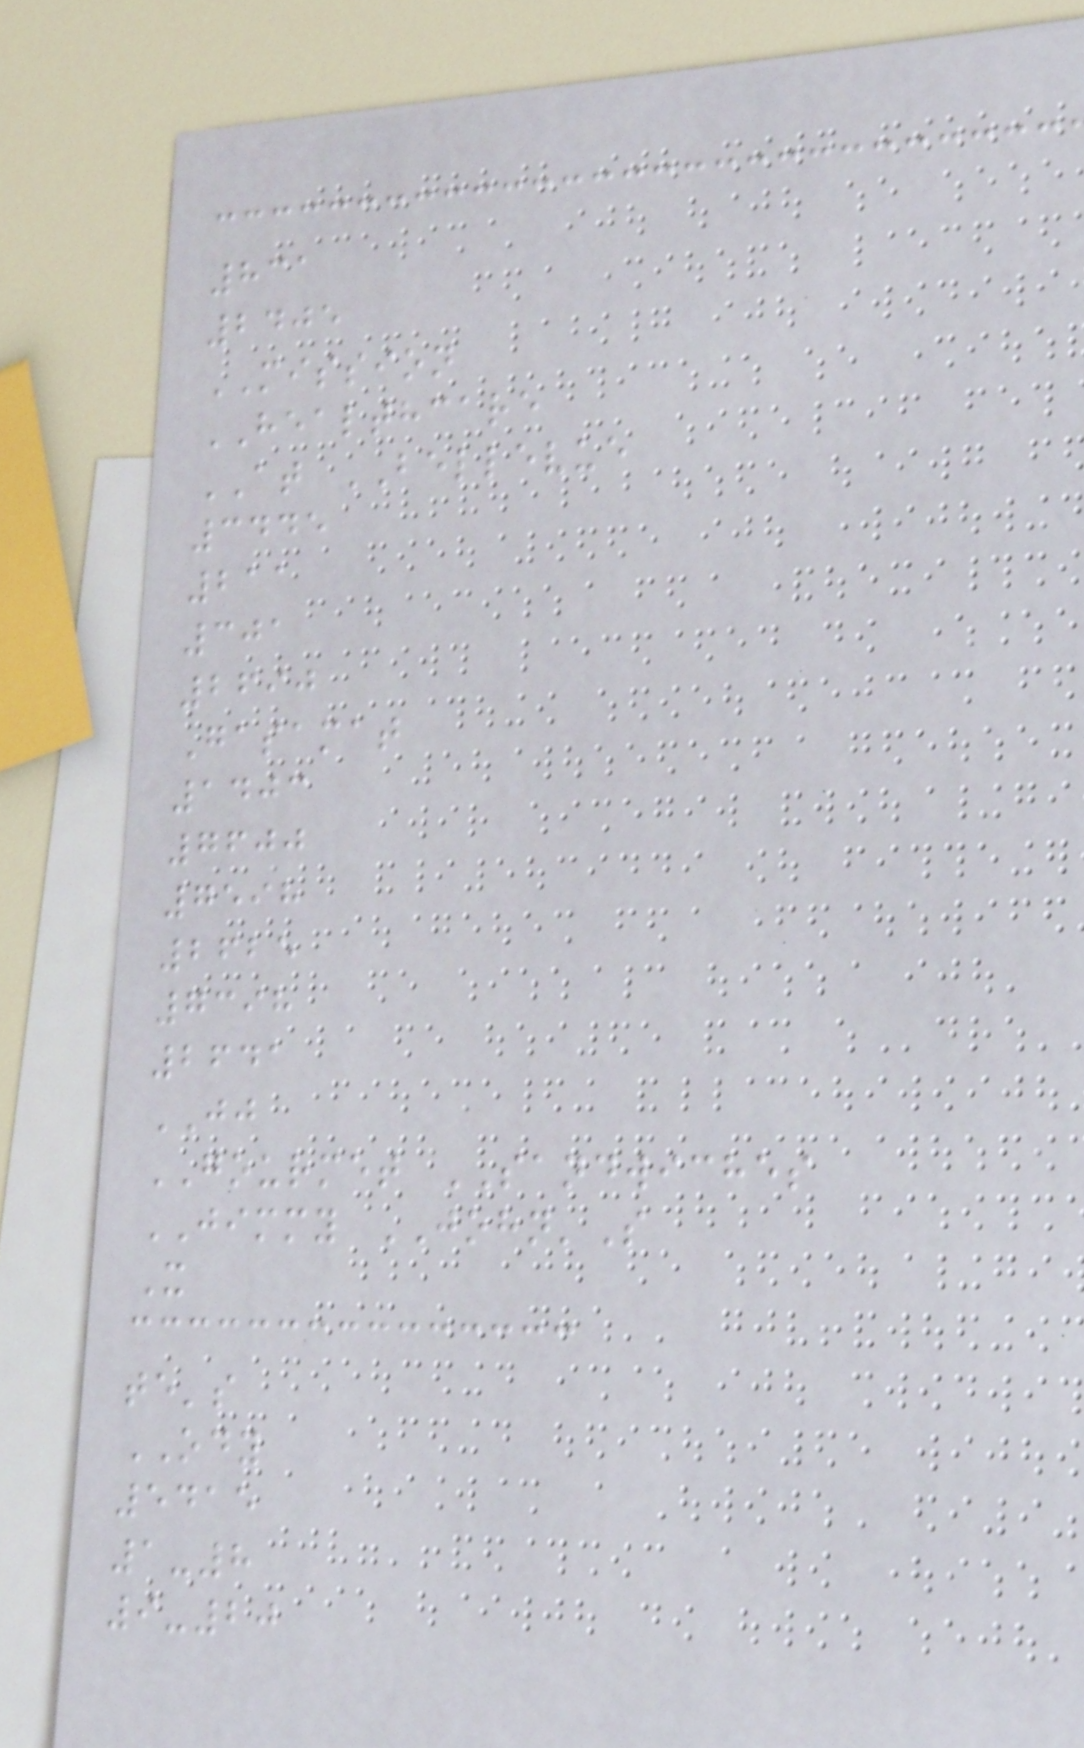831
2405
MISSION
HEALTHCARE
AT BELLEVUE
3445
211
301
2690
Gasamat
1403
7600
7598
2625
7398
2641
JJ
GOURMET SANDWICHES
JIMMY JOHN'S
X
te's
ODY
5415
1-8
9-20
